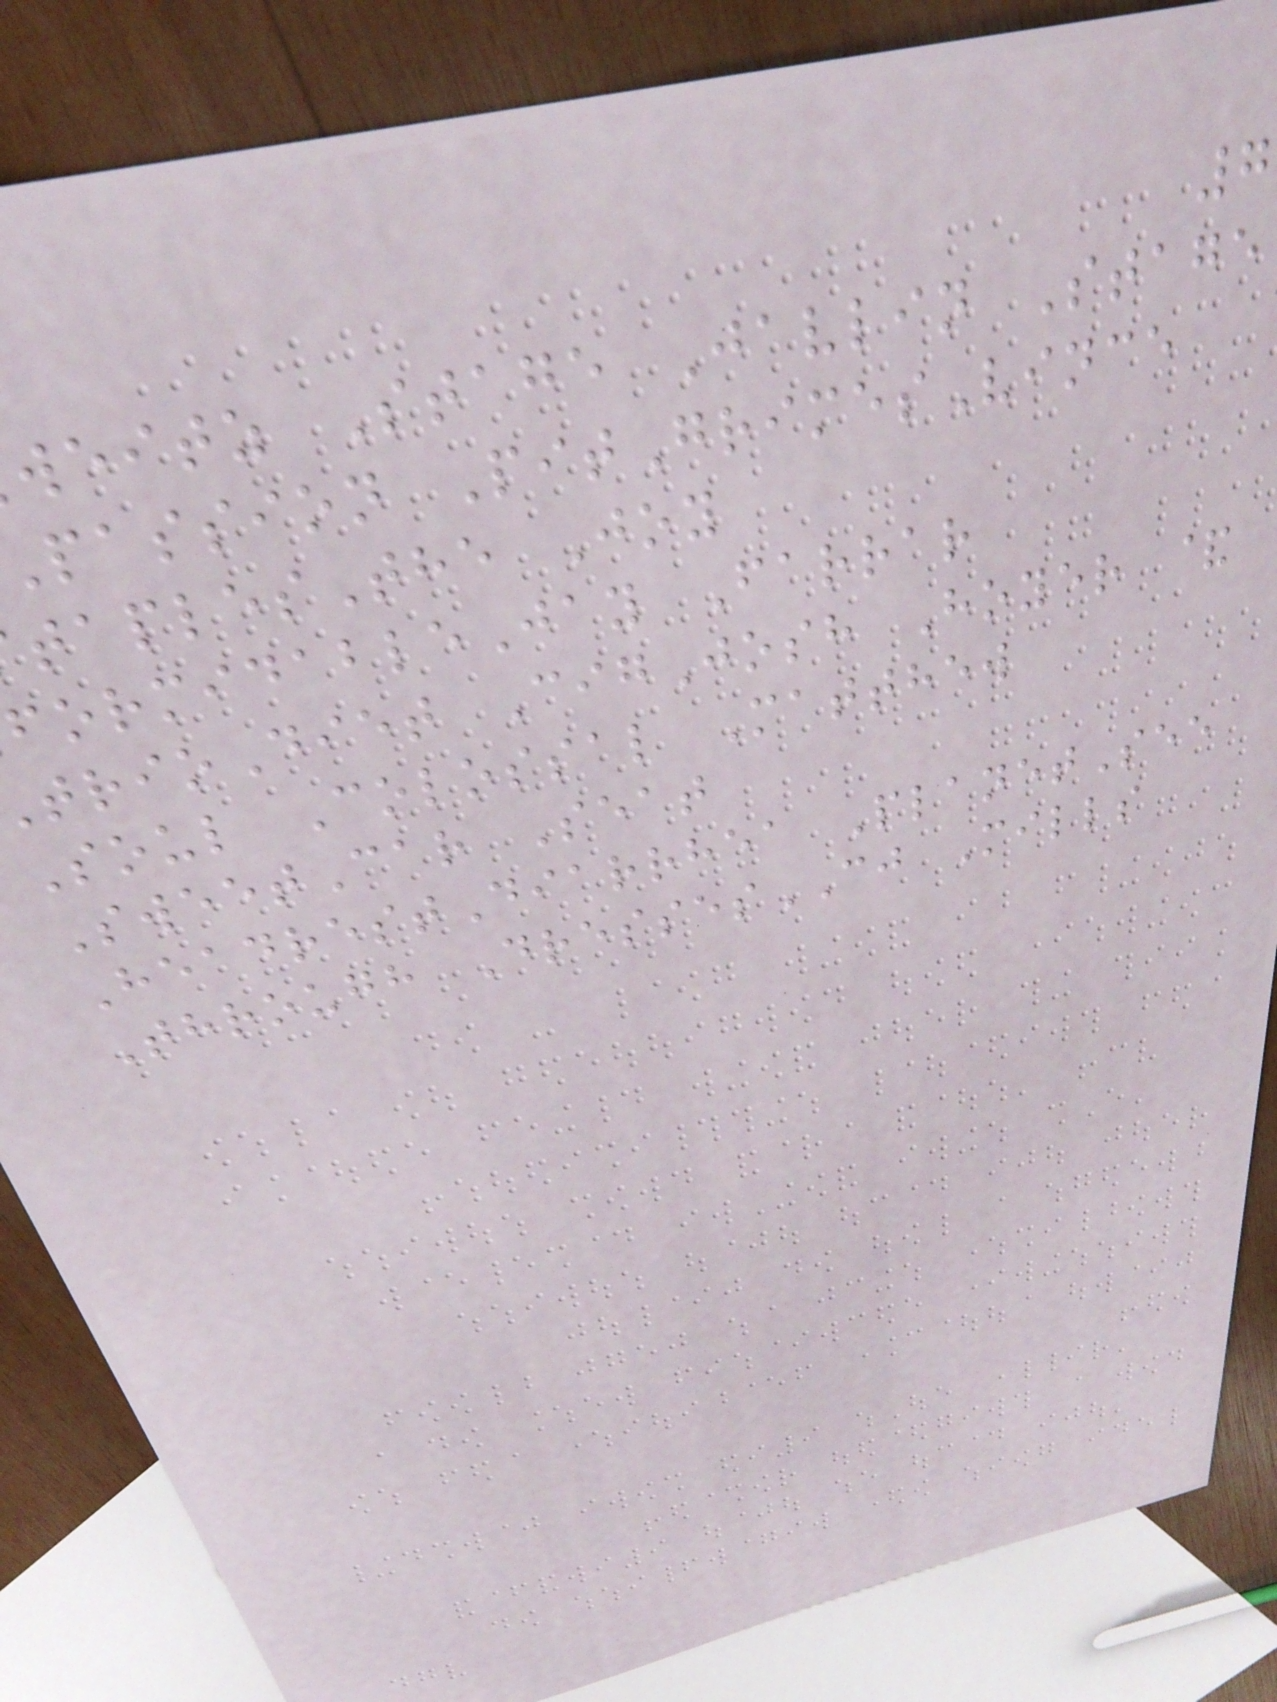weitz Stage Javlin Stage
passion PitGrimesVince
taplesThe Joy
ormidableJay Farrar
rioDiet CigJosh Hoyer &
Soul Colossal Matthew
SweetCar Seat
HeadrestDiarrhea PlanetSee
Through DressesCJ Mills
